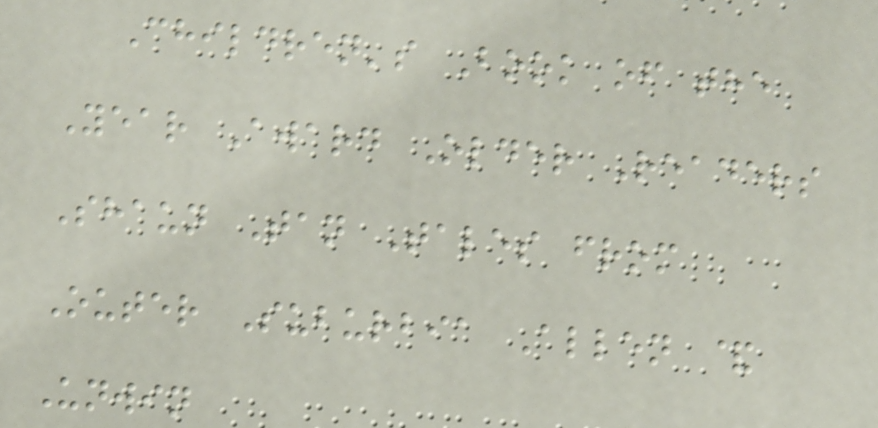Children's Book of the
Year Award Older Readers
Shaun Tan Tales from
Outer Suburbia Allen &
Unwin
